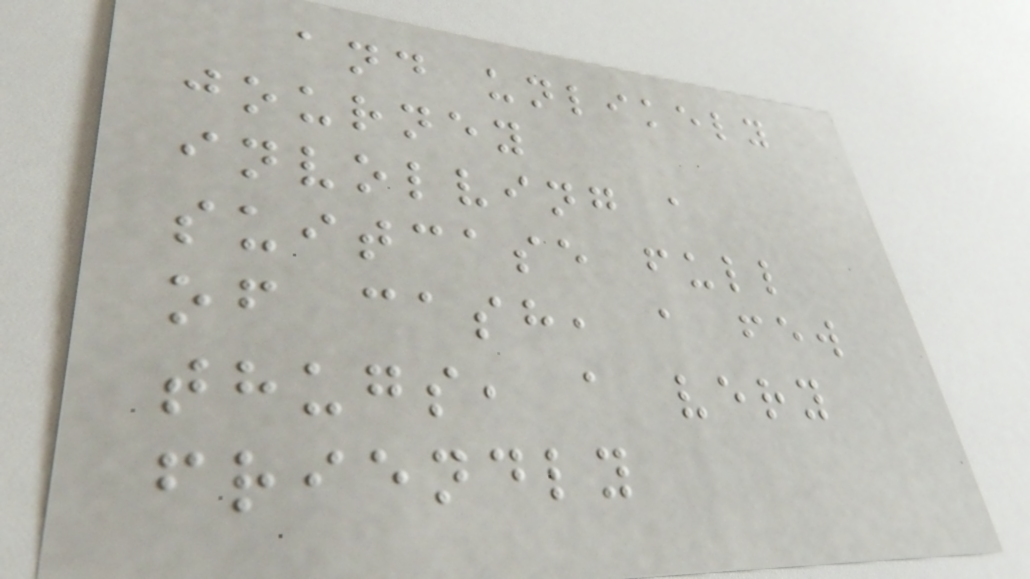and unlikely
journey
involving a
suitcase full
of cash, a few
thugs, a very
friendly
